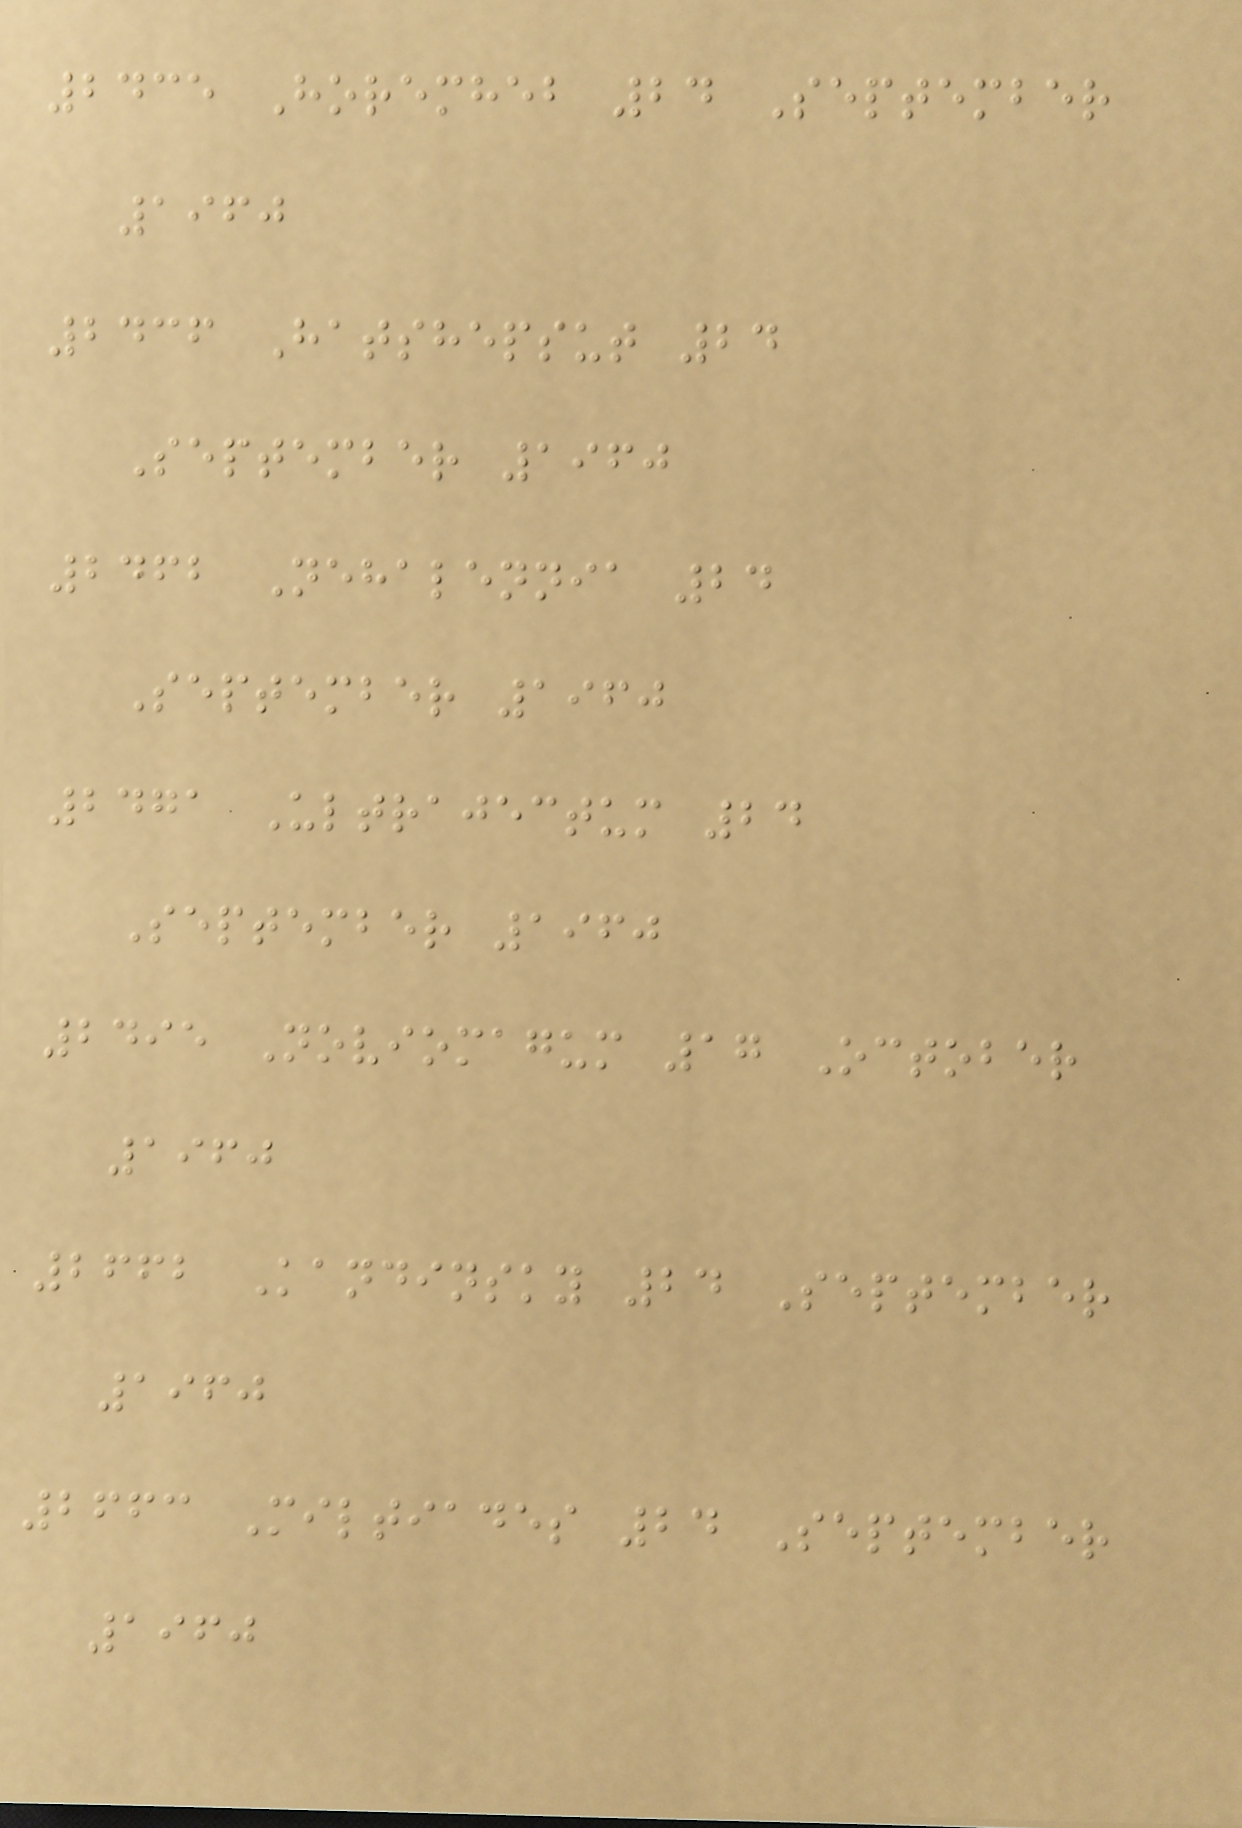2435 Horemheb 24 September
1960
2436 Hatshepsut 24
September 1960
2462 Nehalennia 24
September 1960
2471 Ultrajectum 24
September 1960
2495 Noviomagum 17 October
1960
2662 Kandinsky 24 September
1960
2663 Miltiades 24 September
1960
